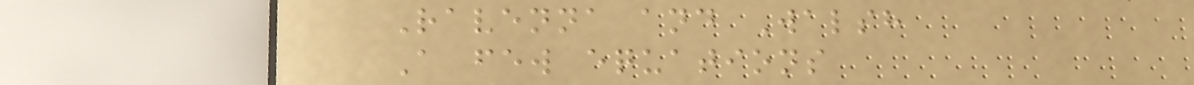Ravenna and Walsh
A few equations
